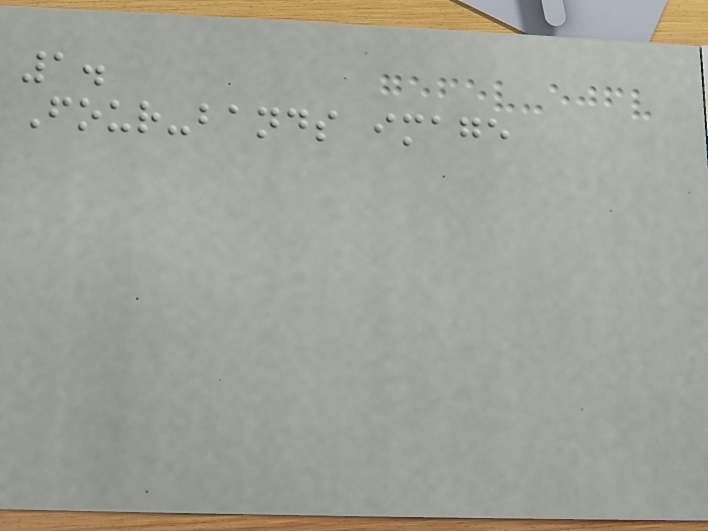1.
Four-bands image
